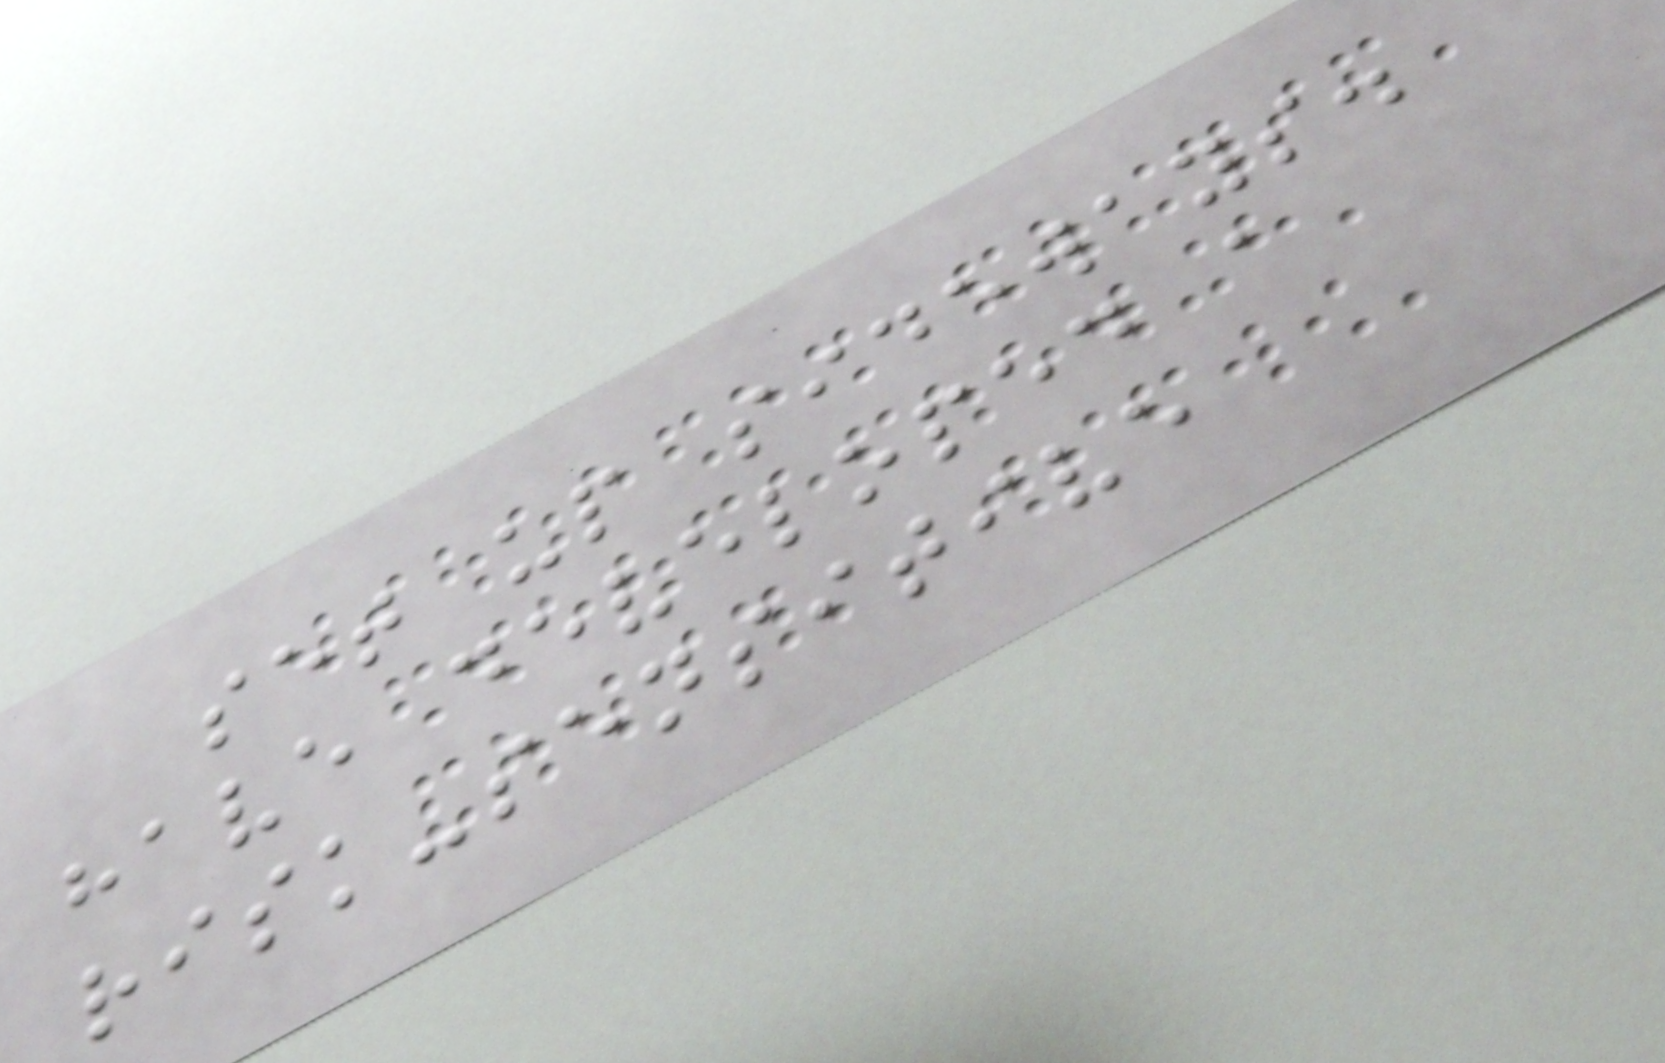set up sideways.
have developed a
risk-sensitive
